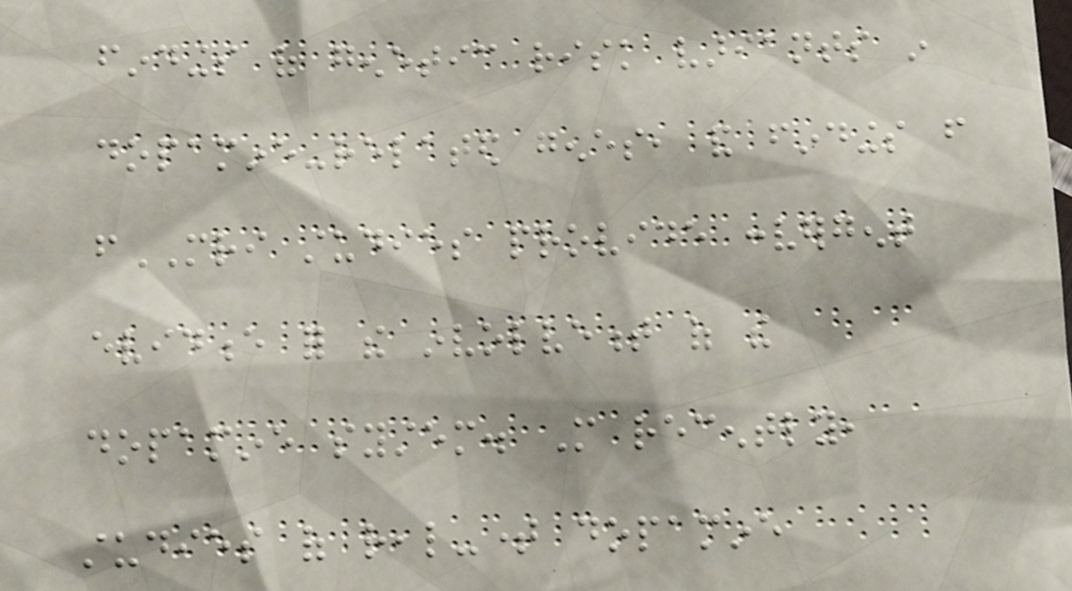findings of genetic risk variants in
dopamine-related genes, and findings from
fMRI studies provide convergent
evidence for the involvement of the
dopamine system. More recently,
studies of real-time dopamine
